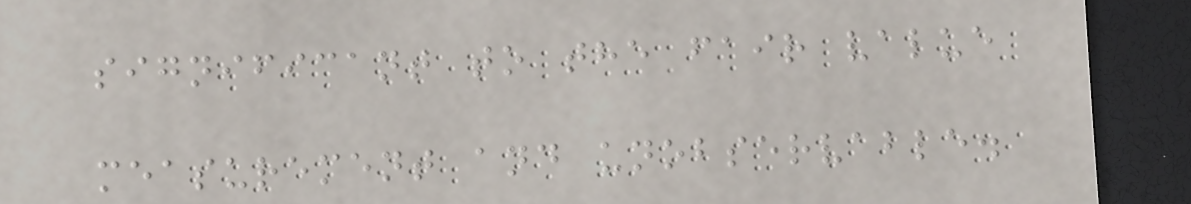significant to the fair value
measurement and unobservable.
